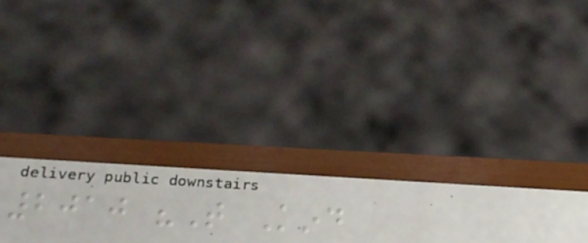2010 "That Kind
